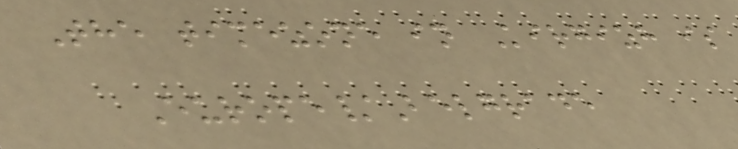The timezone in Kirgizh is
Europe/Belgrade
